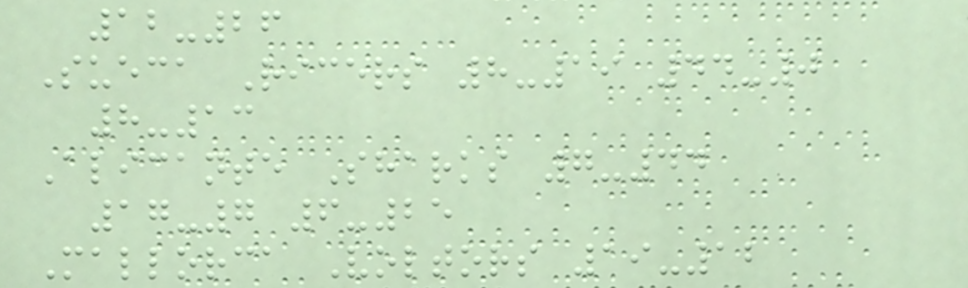12-26
Sueca Ricers 8-19 44-0
8-13
Alicante Sharks 7-44
17-7 6-25
Mallorca Voltors 19-12
